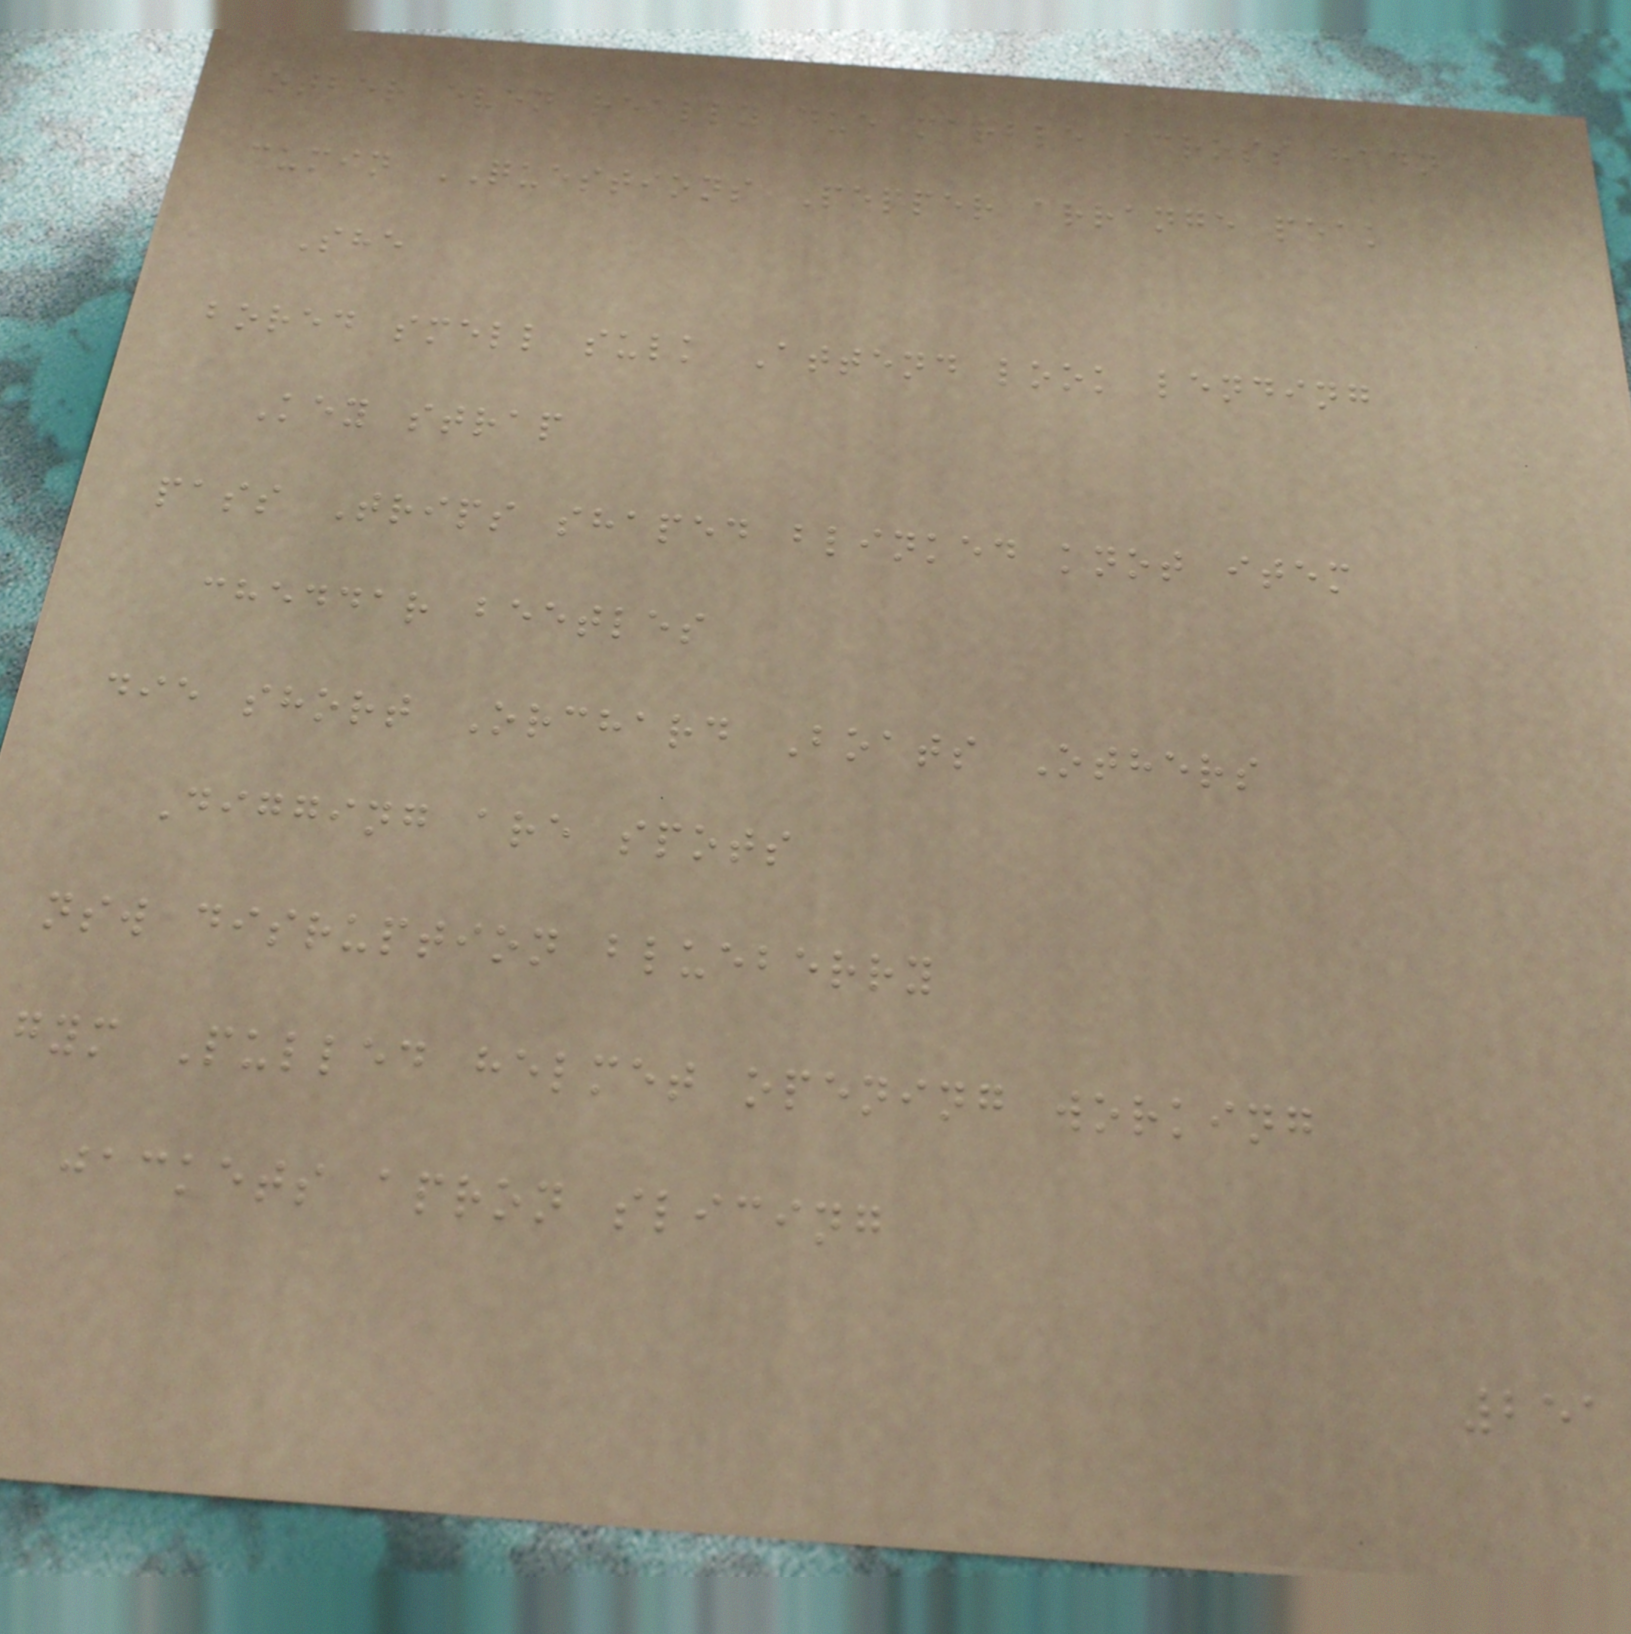other even really due marble across hadn
cumin QUESTIONS Pepper arrange peak
She
bored smell sulk Attend look lending
Key strap
pass Trips shaped blinked knot item
cheddar beetles
die short Orchard Boats Others
Digging are spots
nsw disruption blueberry
gym Pulled helmet opening working
jackets apron slicing
251
